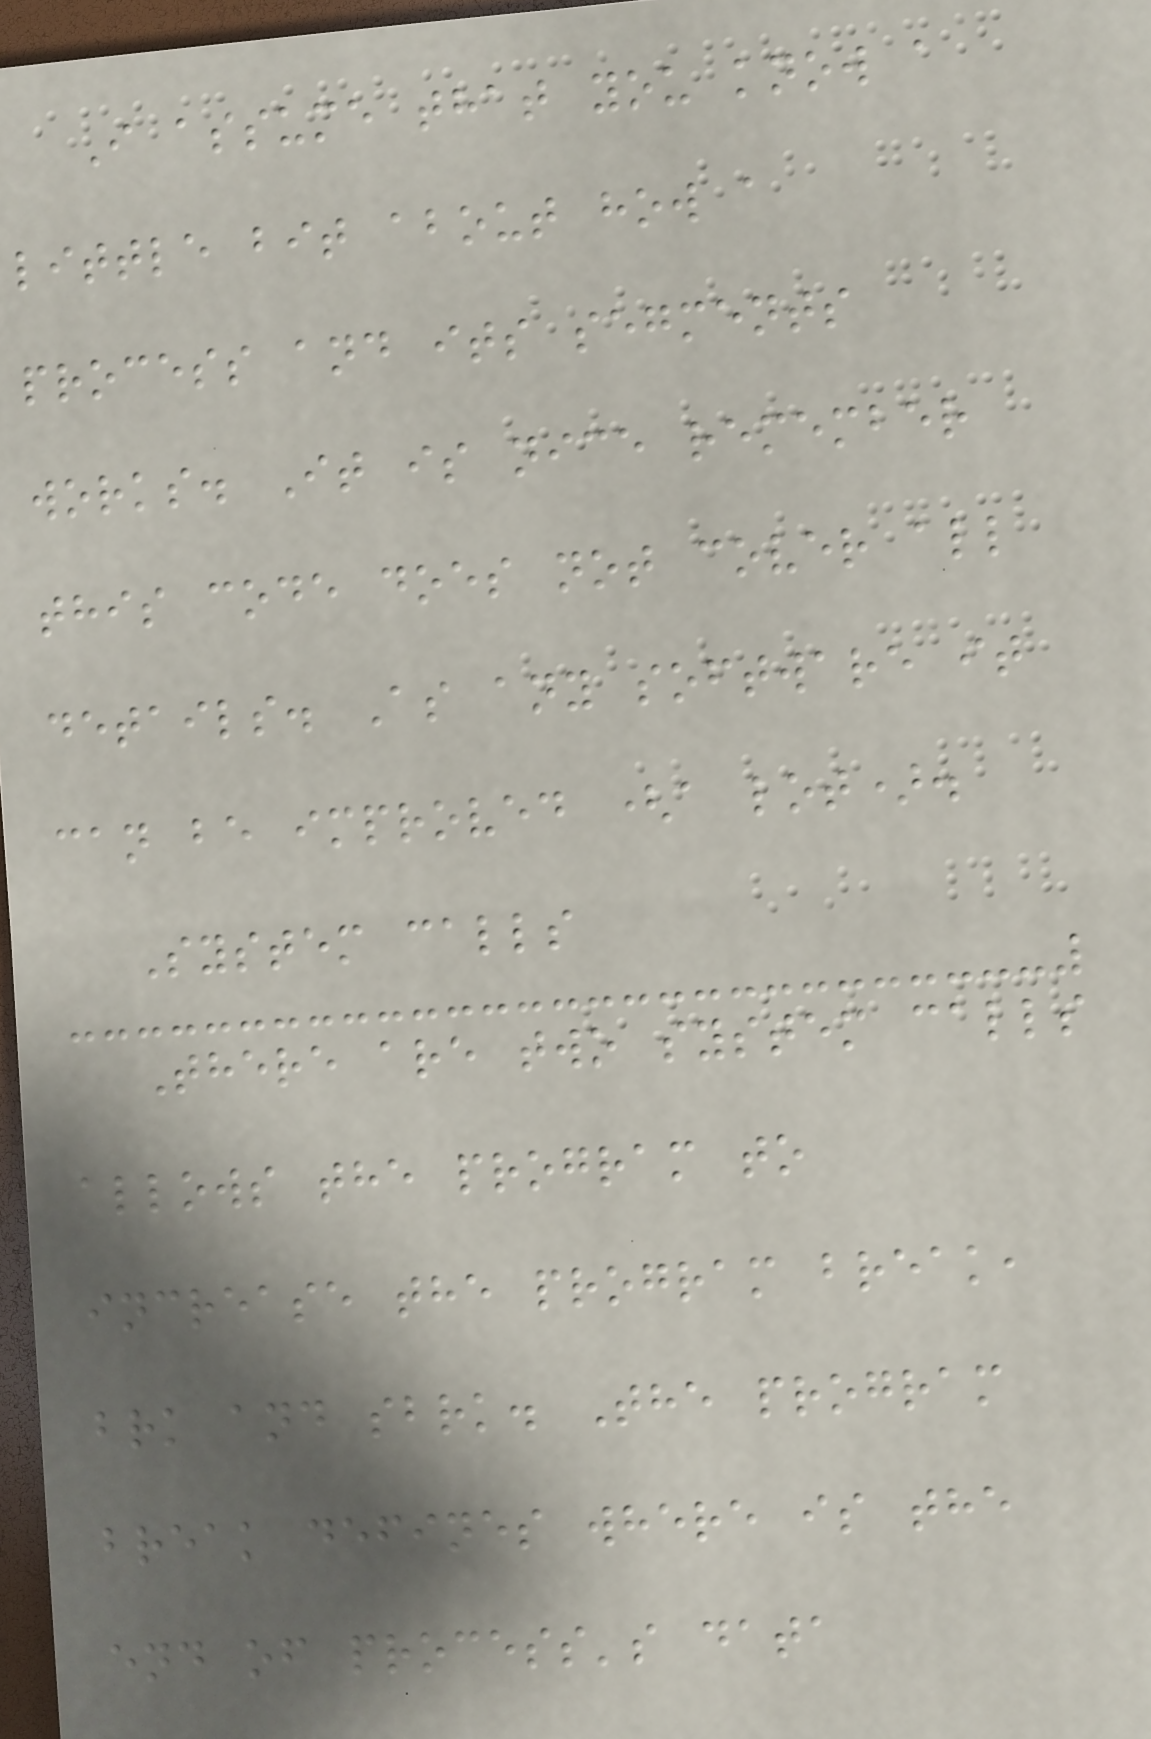I assume that you know a
little bit about how a
process and its segments
works. It is nice remember
this code does not cover all
details. As any software it
can be improved (a lot).
System calls
There are two system calls
allows the program to
increase the program break,
brk and sbrk. The program
break defines where is the
end of process's data
